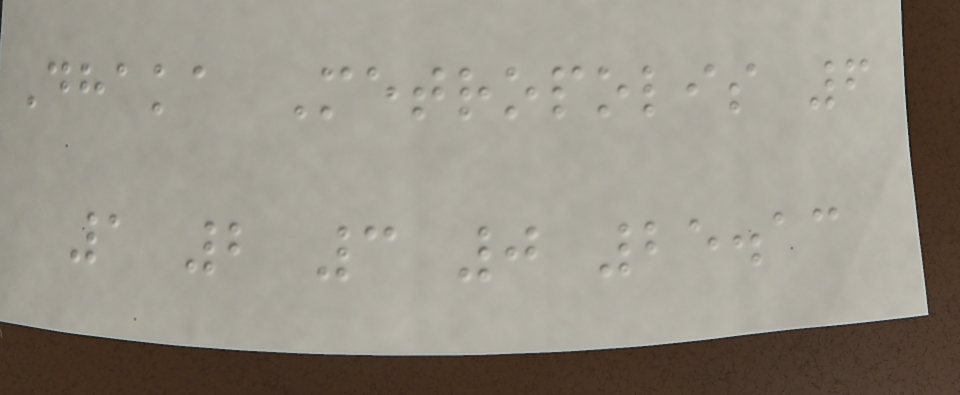Dhaka Metropolis 6
1 2 3 0 25.13
